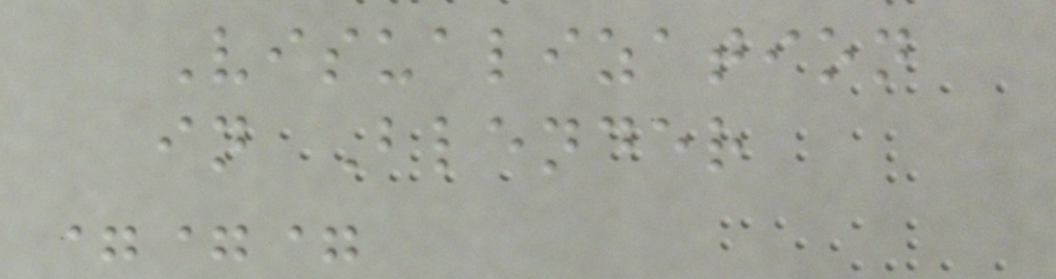Visualization
in Blender
===
